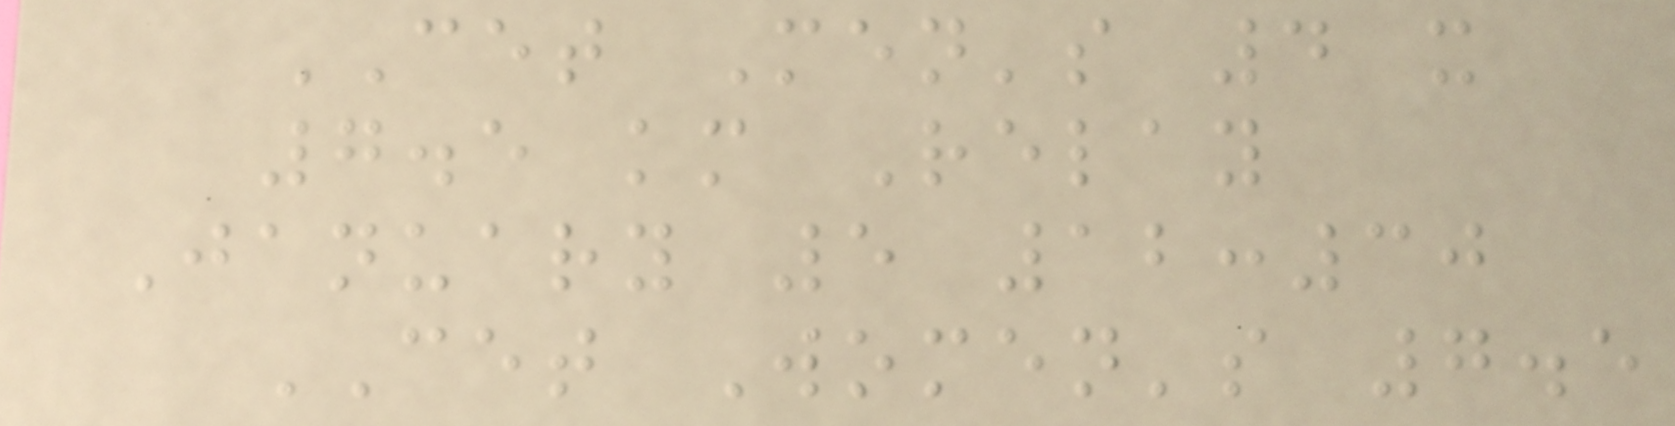CET Men's 4 x
7.5 km Relay
January 5 12:30
CET Women's 7.5
